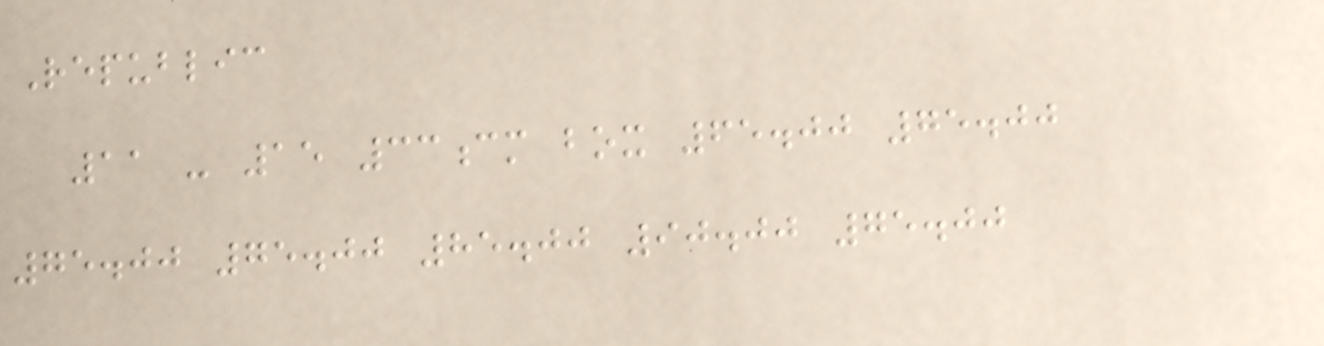Republic
11 - 15 33cm box 65.00 75.00
75.00 75.00 85.00 90.00 75.00
